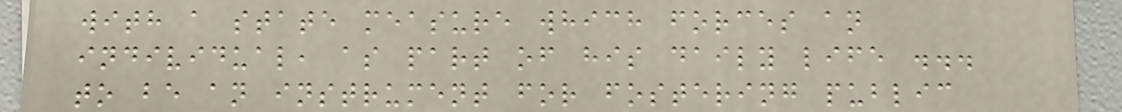with a state measure which forces an
individual, as part of his daily life ...
to be an instrument for fostering public
